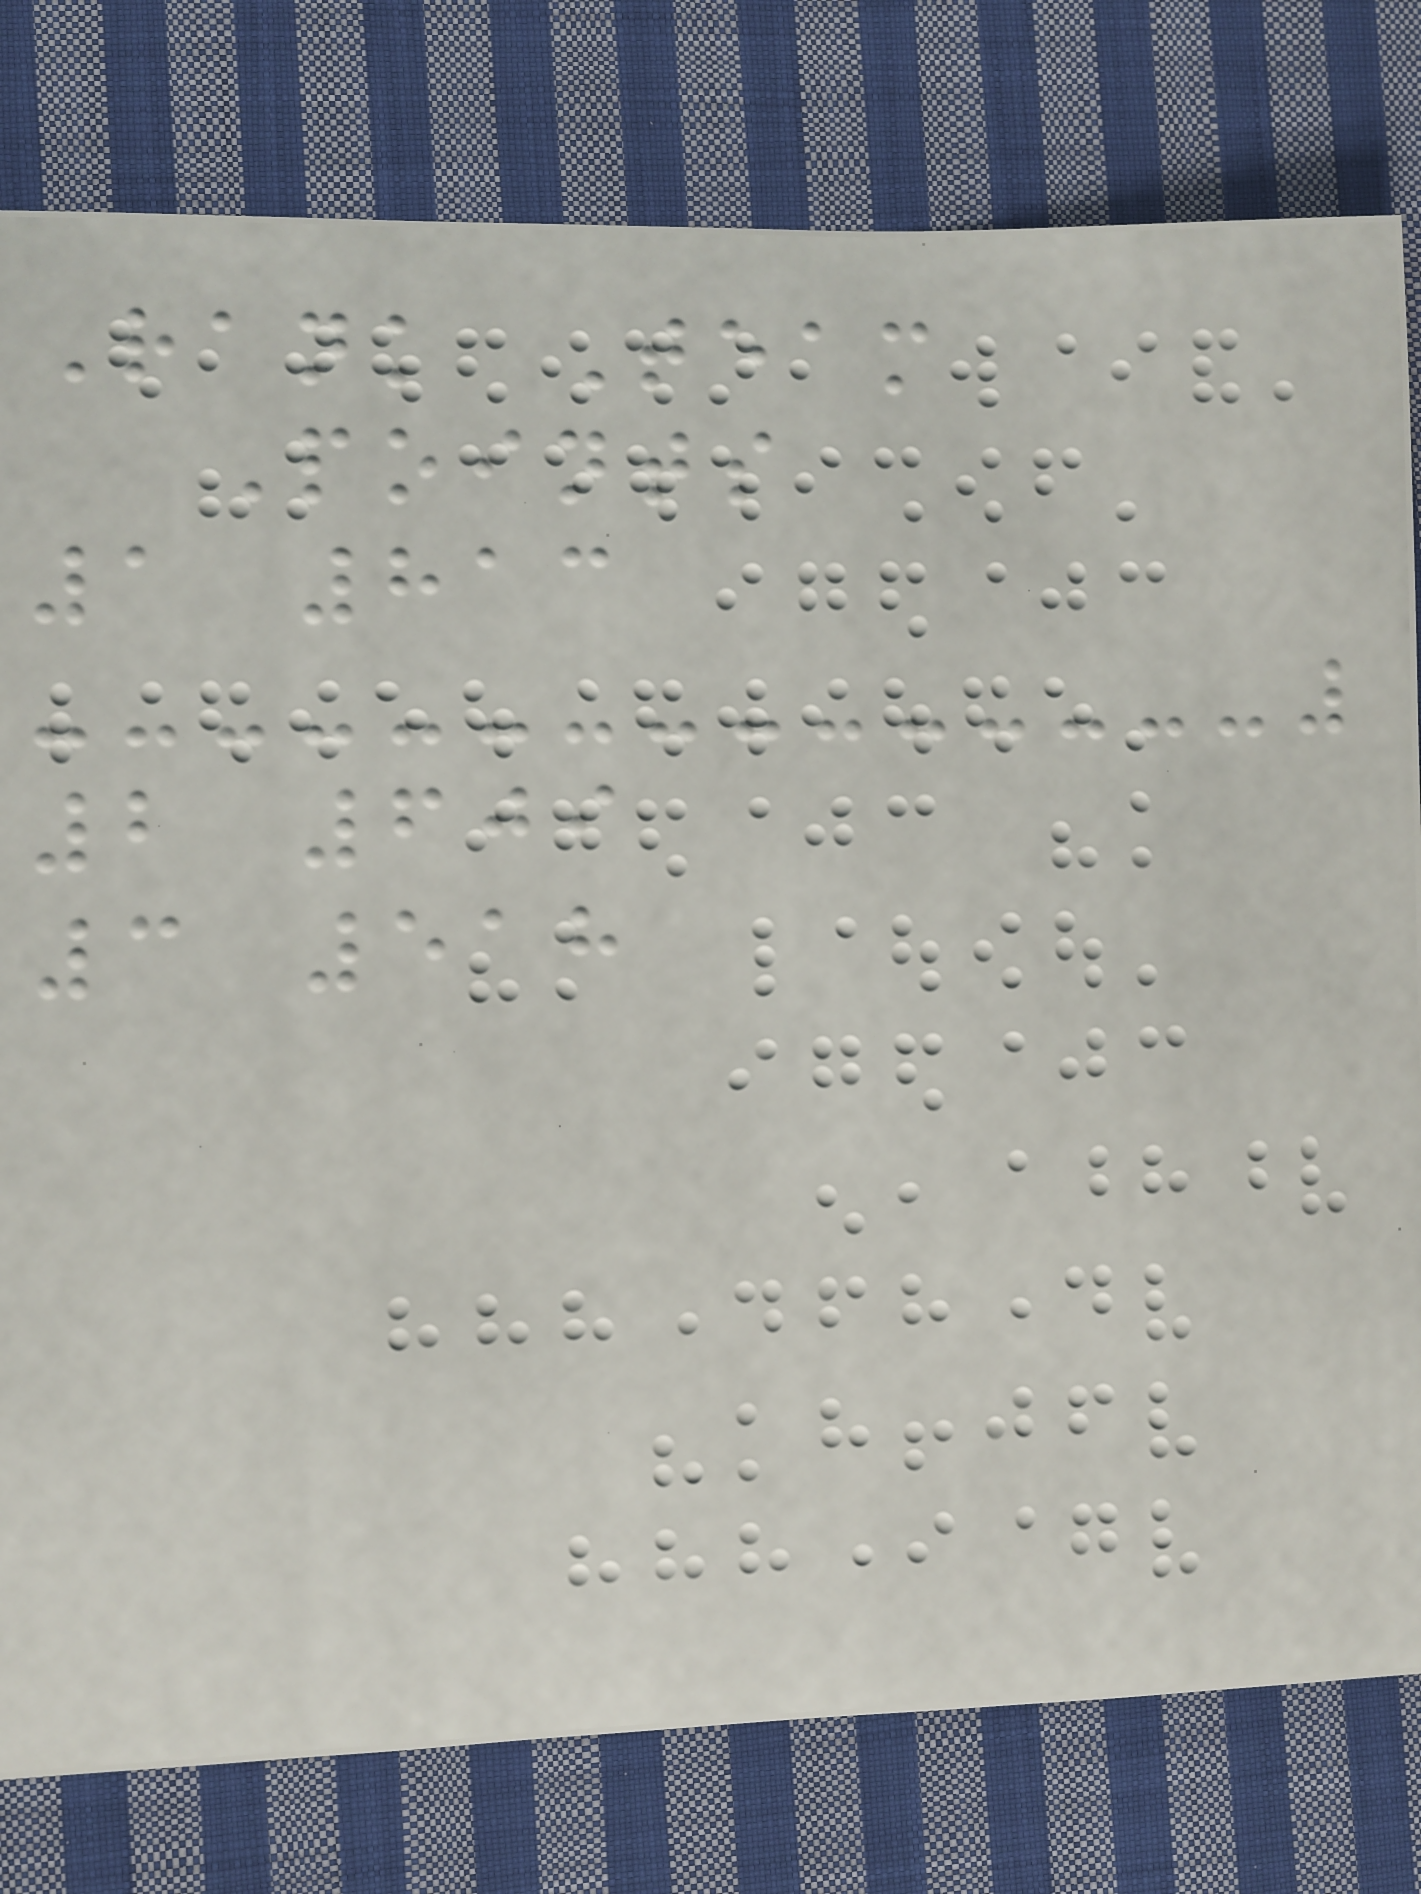Rank Team
Points
1 813
2 609
3 518
